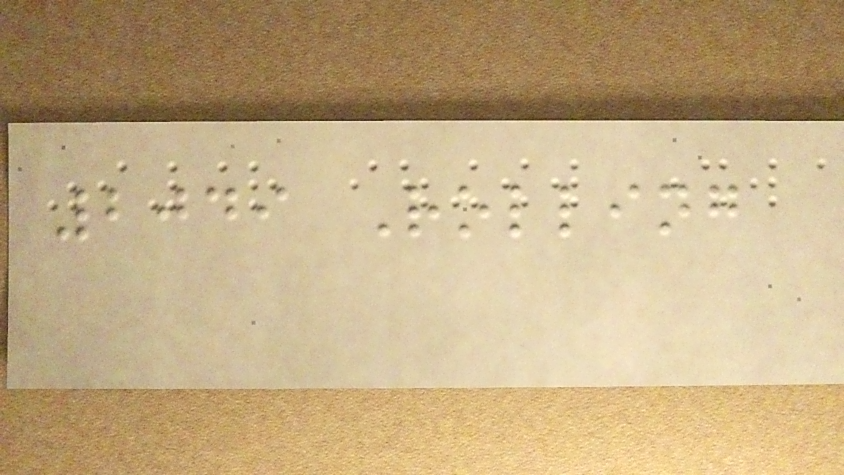2049 Rolling
